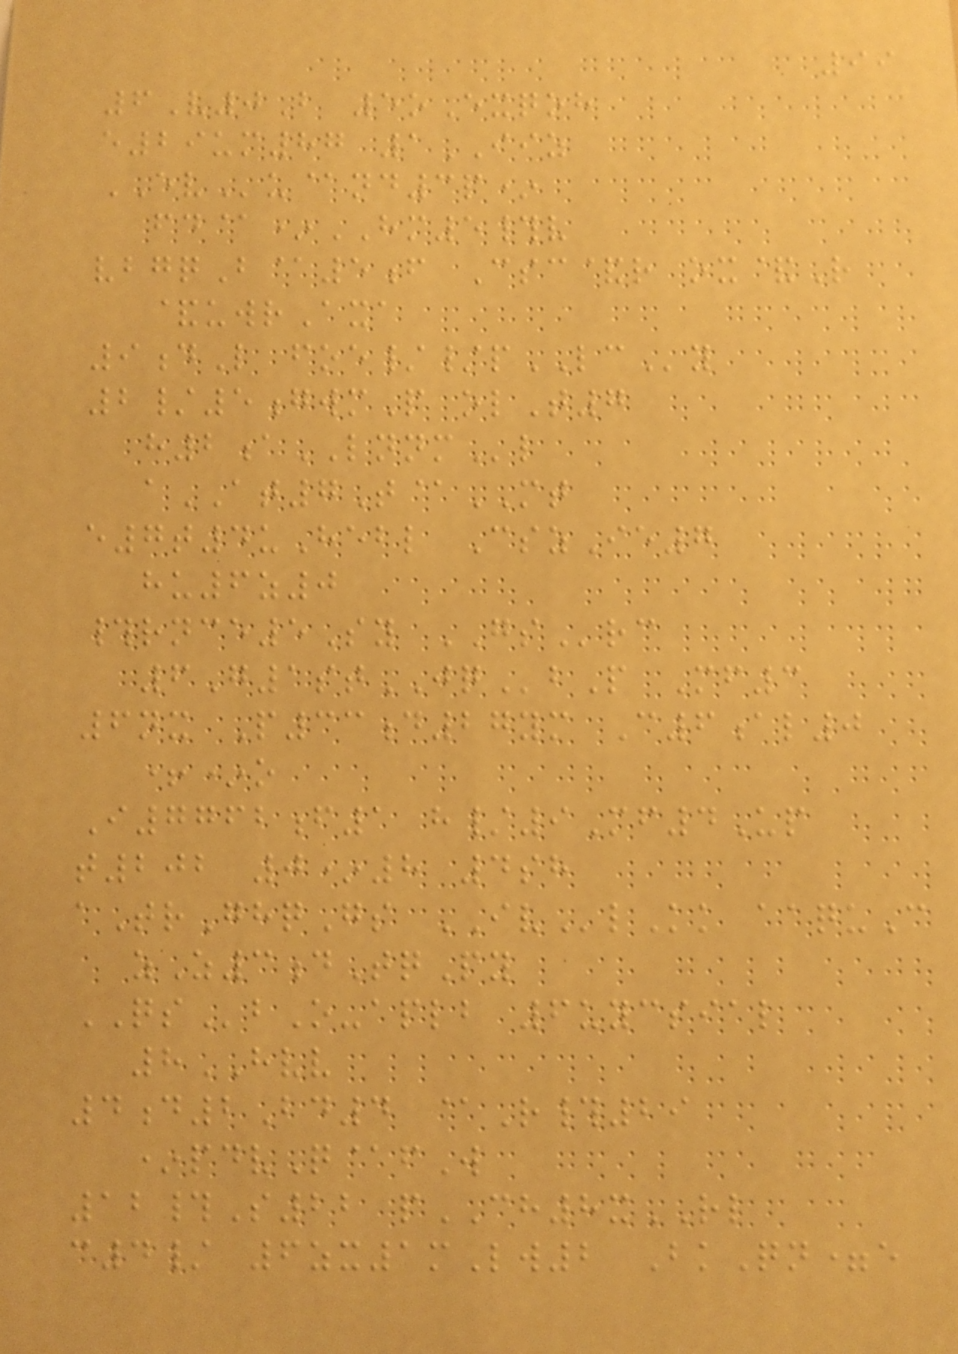99
6V0B 5oExqoh
e29um87 1IIZ
EVu@nd3p*
fd@*HM5#v
vbgqB@5f Csc&r ox&R
&uwrAxa
9dL foe//pLCy
2/5gwmP olT7
h2aLNNMl
aAT7T@MT
e7t4uHebl CszIe7
hu6z0
#rnce5Sy GSrc
6G1stJQbP Mf3
6nx P33d27ym C6al0
+*o
I7762f1 h/9Mf4Up
t202 0*8 4sh
aTrGhqGs IVlKk aaquC
zZ3dTqPy
QSbO-aplb 6uycsial
8HVV
4d2Bd4 @R#29
*pdvQ@fW
12#S22 pCH8xRL
c4/ 6zx1mLw2 BkQn=e
